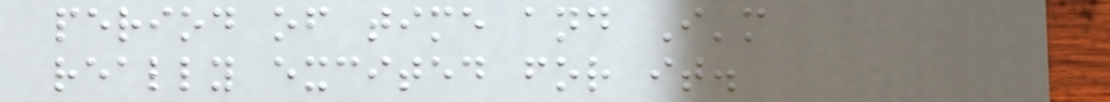period of time and I'm
really excited for it.
